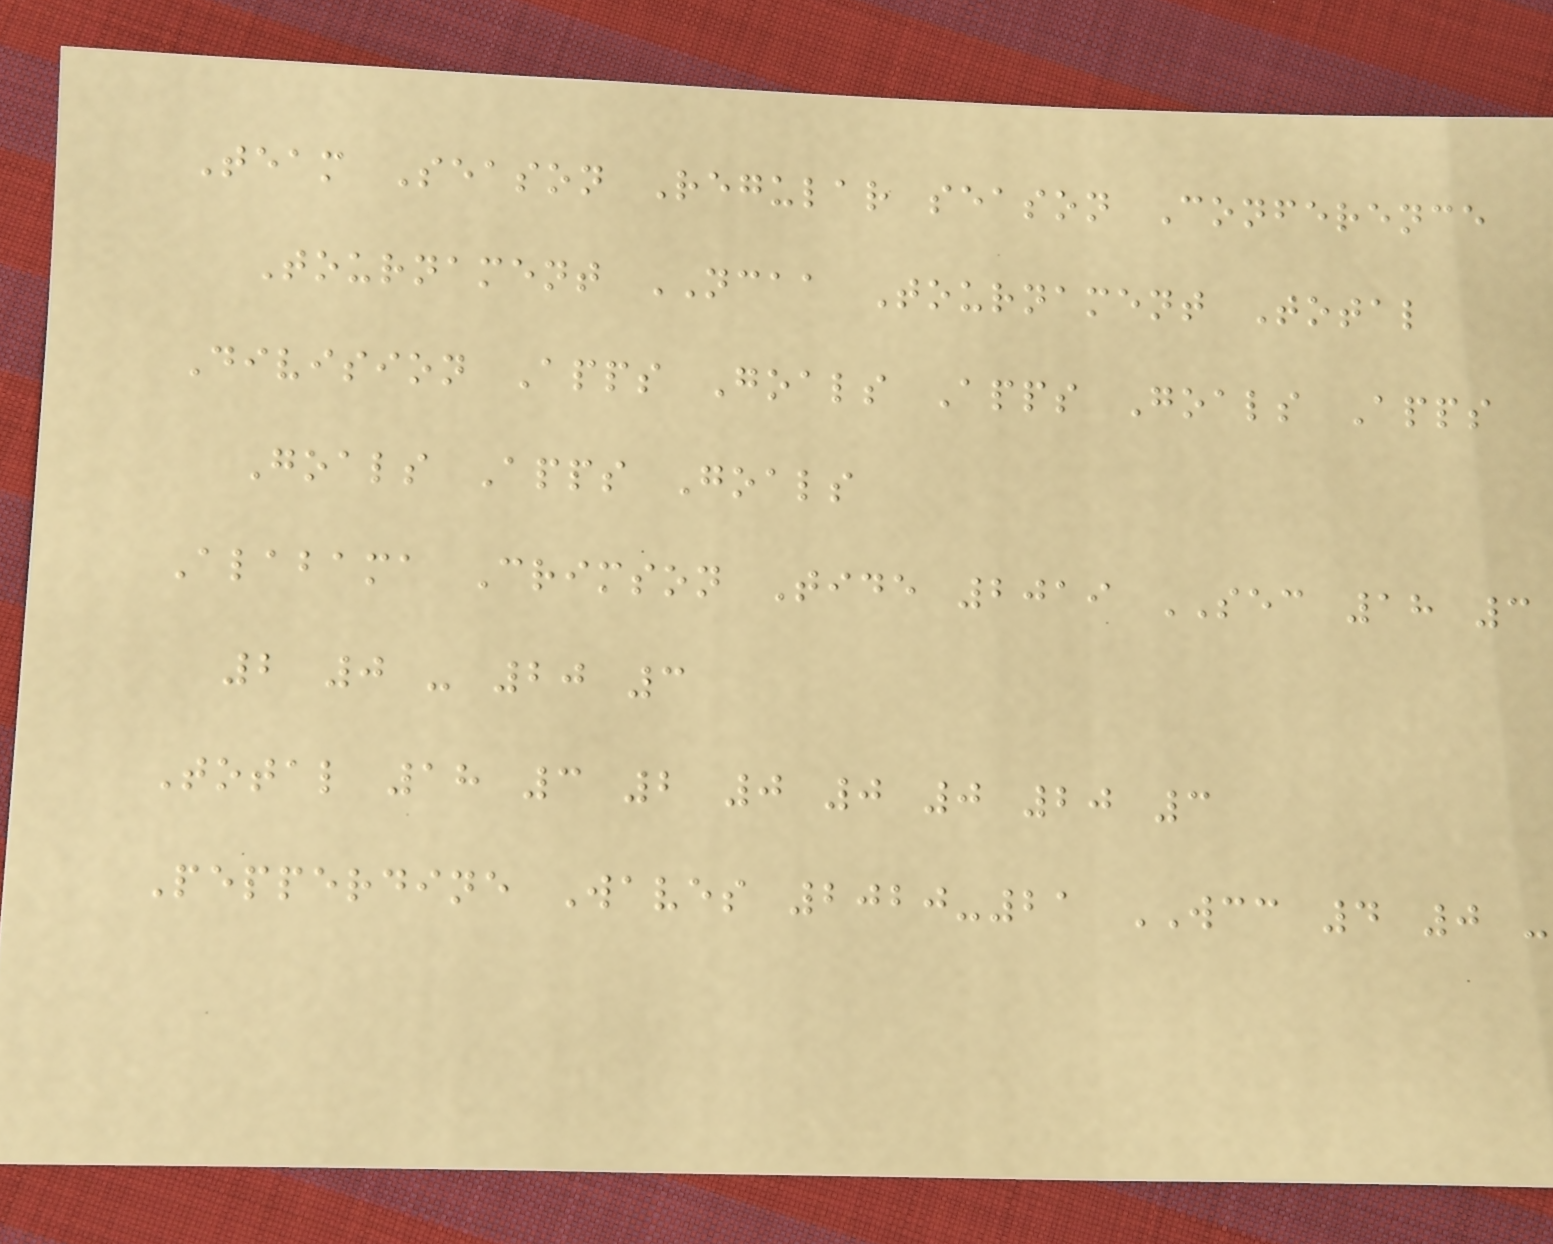Team Season Regular season Conference
Tournament NCAA Tournament Total
Division Apps Goals Apps Goals Apps
Goals Apps Goals
Alabama Crimson Tide 2019 SEC 18 3
2 0 - 20 3
Total 18 3 2 0 0 0 20 3
Pepperdine Waves 2020-21 WCC 4 0 -
